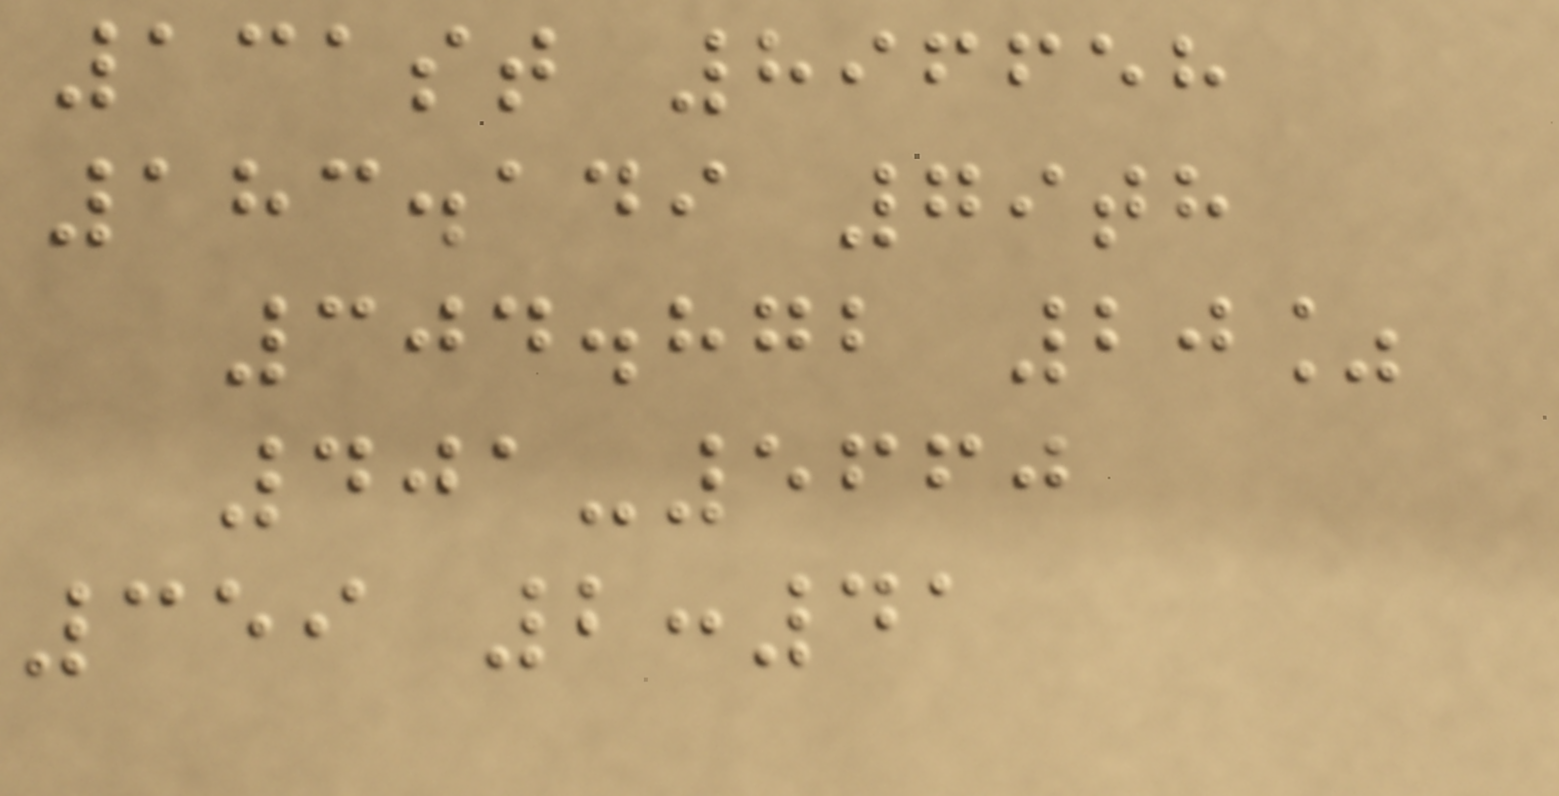131st 896658
183.149 79th
304.872 20%
401-5660
359 2:41
